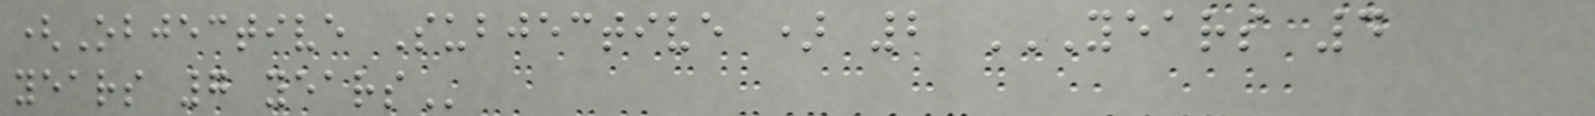(Objective Subjective ) 2 YEARS 4
YEARS 7 YEARS
